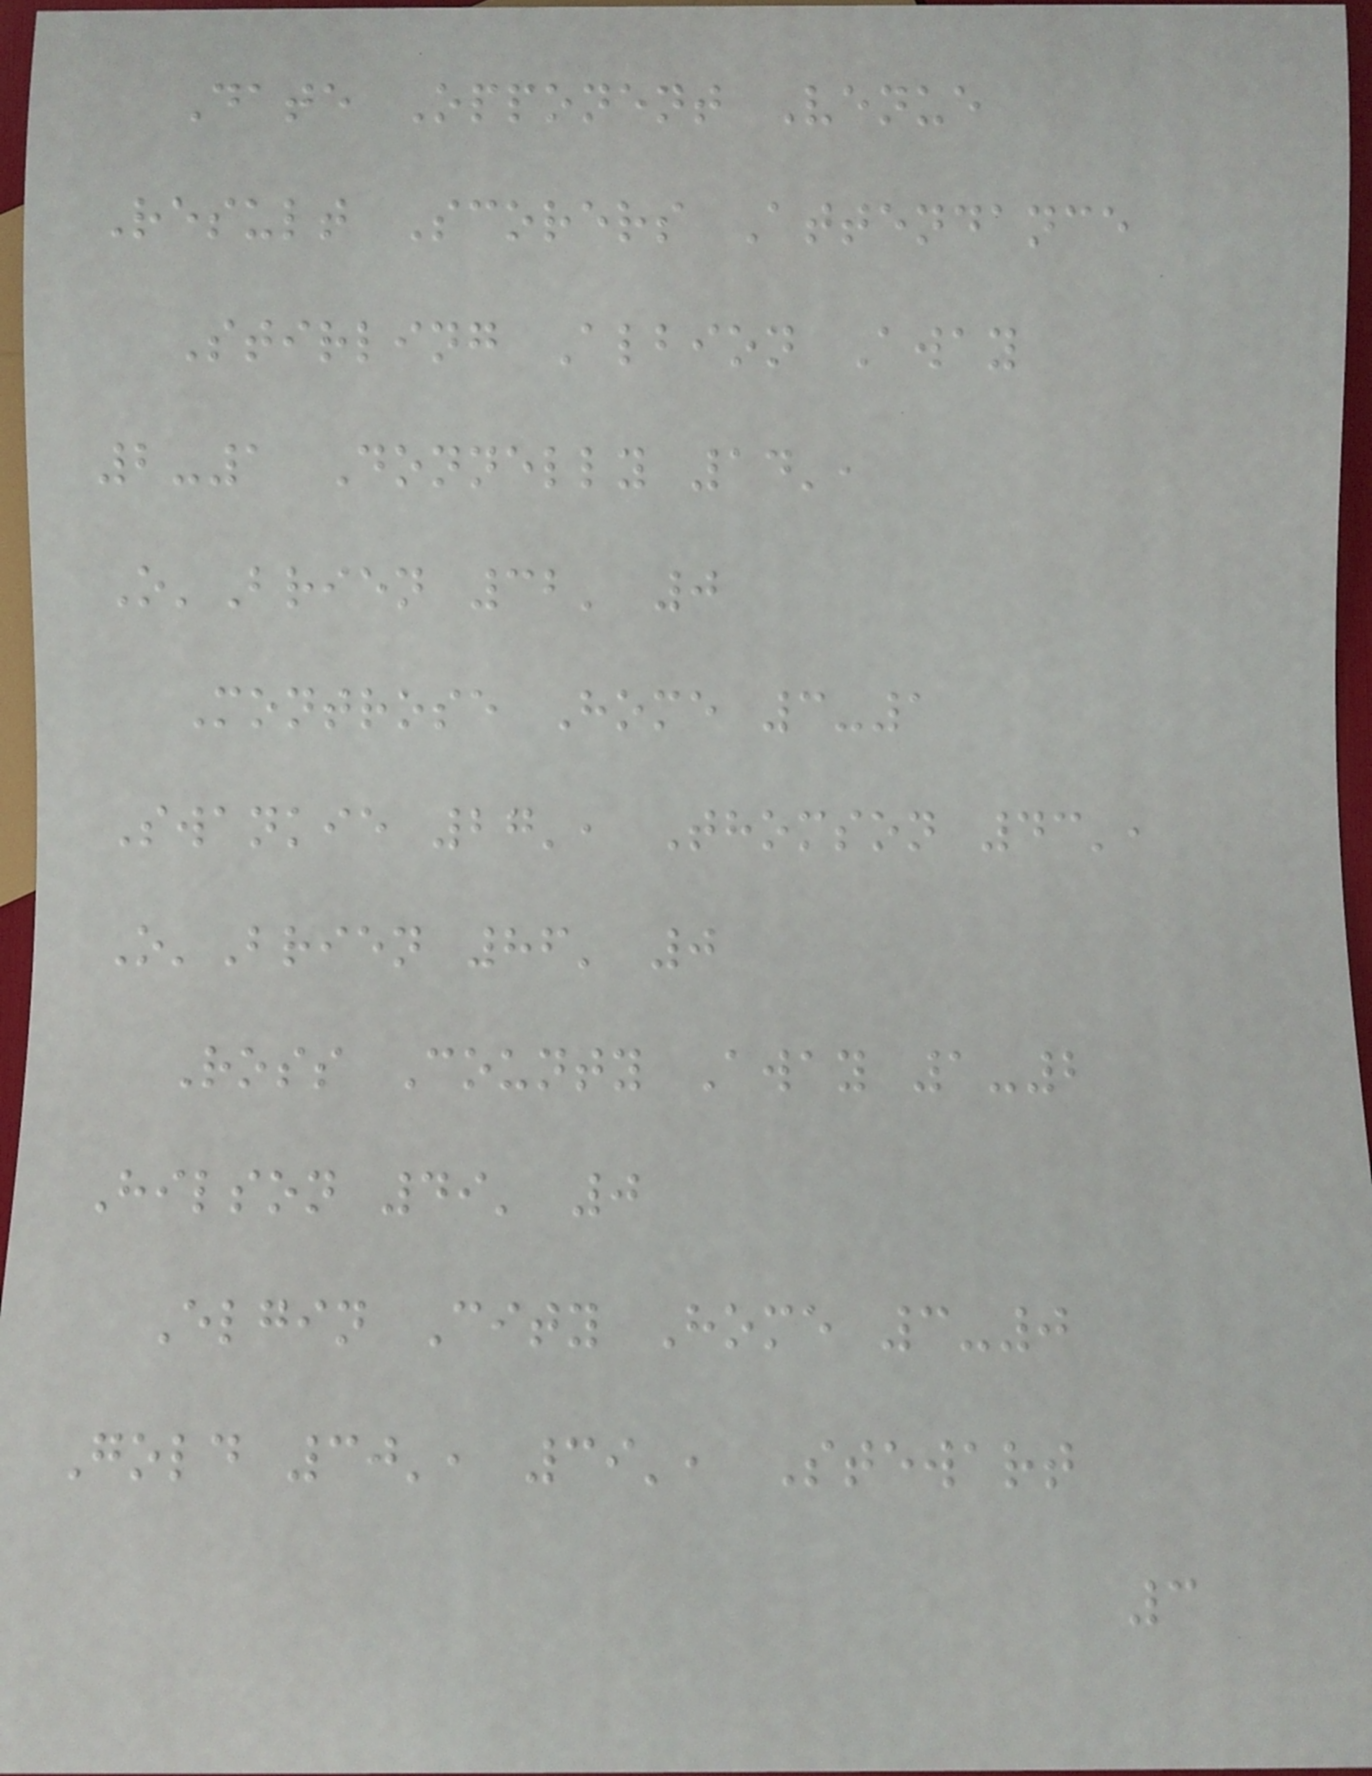Date Opponent Venue
Result Scorers Attendance
Stirling Albion Away
2-1 Donnelly 14',
O'Brien 32' 0
Montrose Home 3-1
Swankie 27', Thomson 43',
O'Brien 86' 0
Ross County Away 1-2
Hilson 49' 0
Elgin City Home 3-0
Gold 30', 39', Stewart
3
